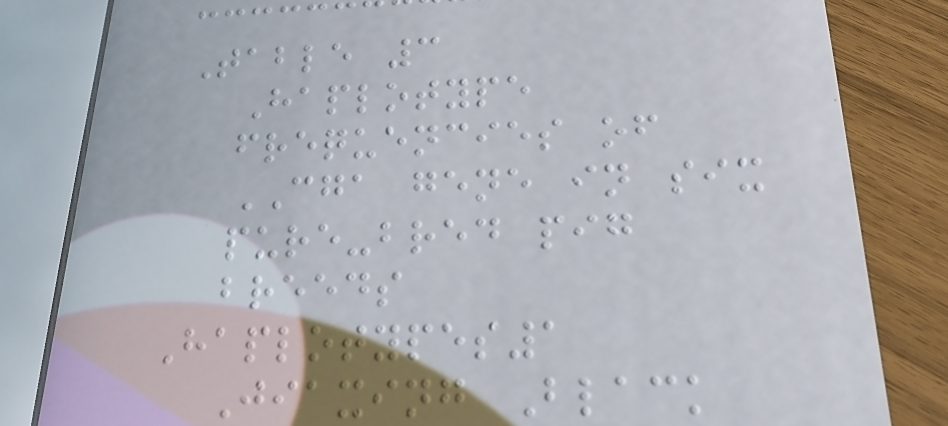Table 3
Haplotype
frequencies of
CGA gene in six
pure-bred pig
breeds
Haplotypes1
Jiaxing Black
